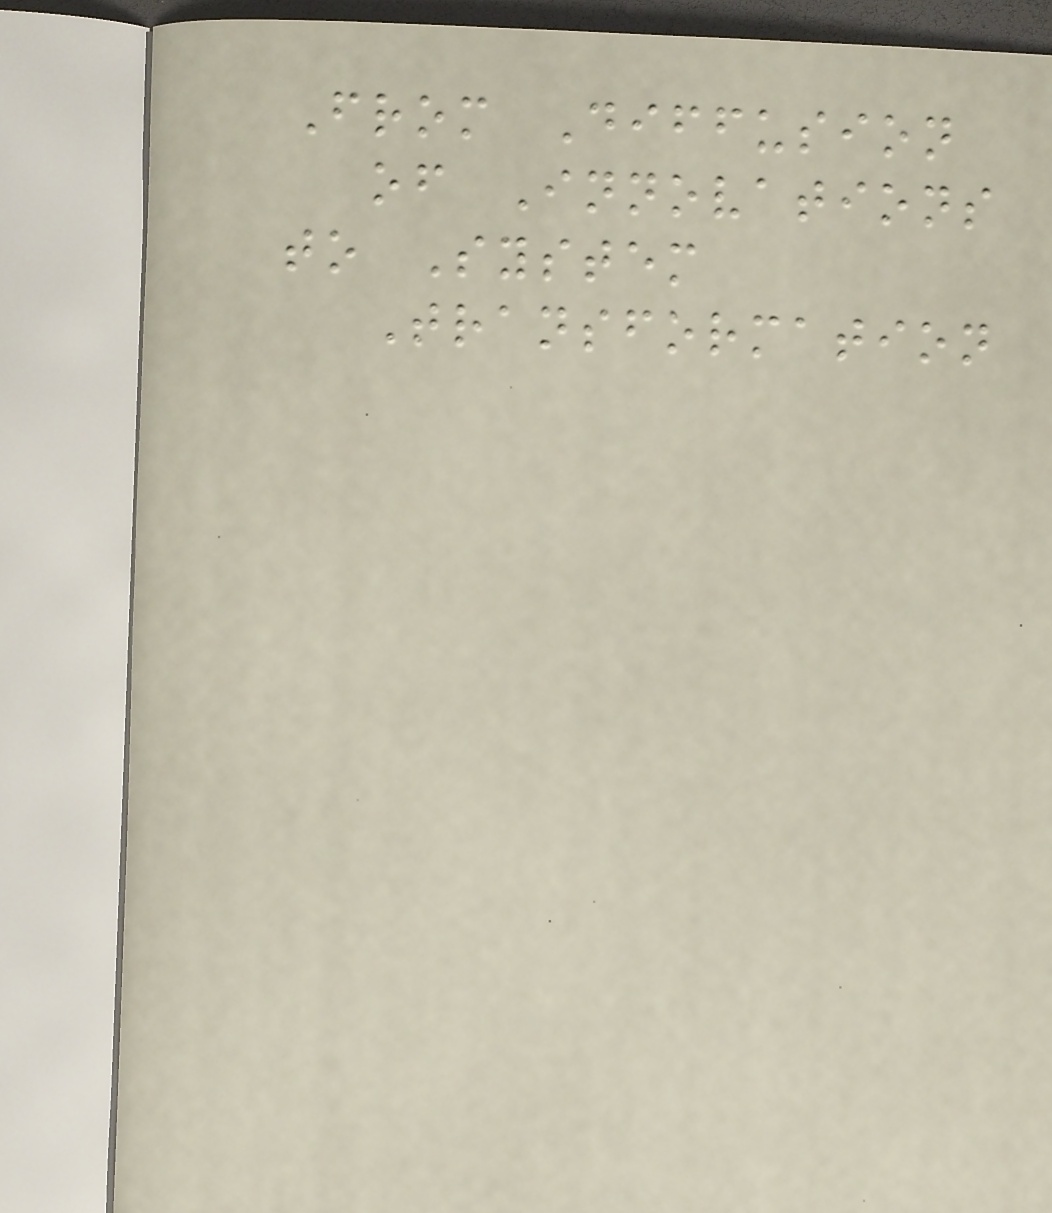From Diffusion
of Innovations
to System
Transformation
